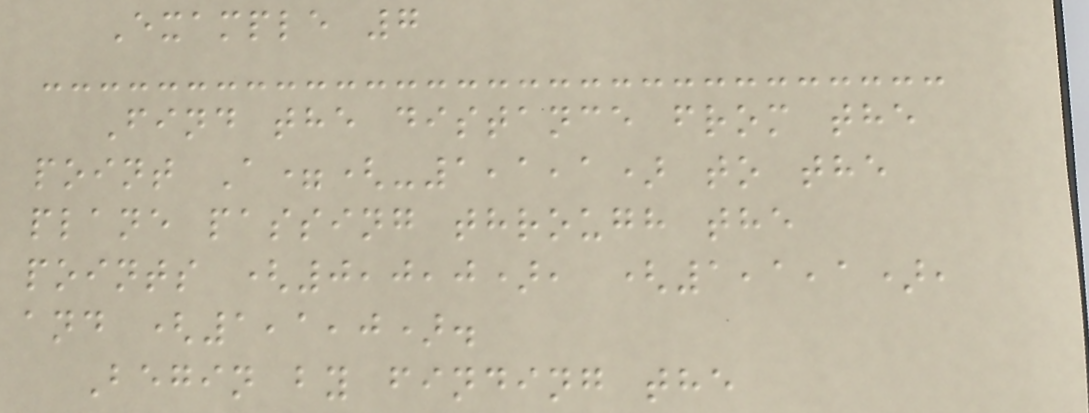Example 7
Find the distance from the
point A=(-1,1,1) to the
plane passing through the
points (0,0,0), (1,1,1),
and (1,1,0).
Begin by finding the
